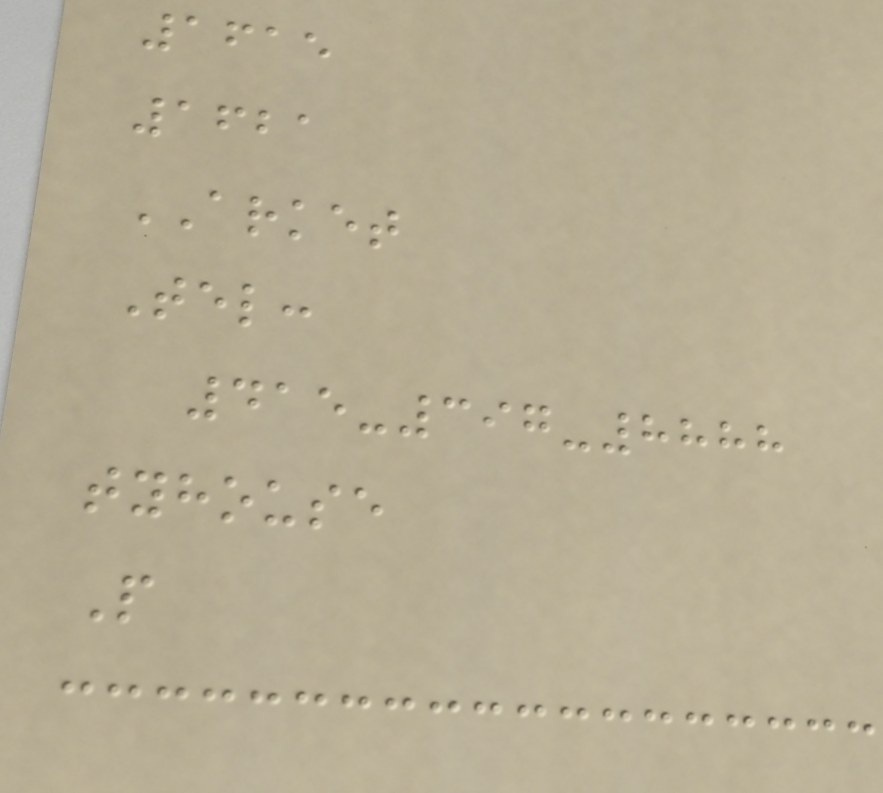1615
1621
ARKET
Tel:
415-397-8888
tyhouse
P
